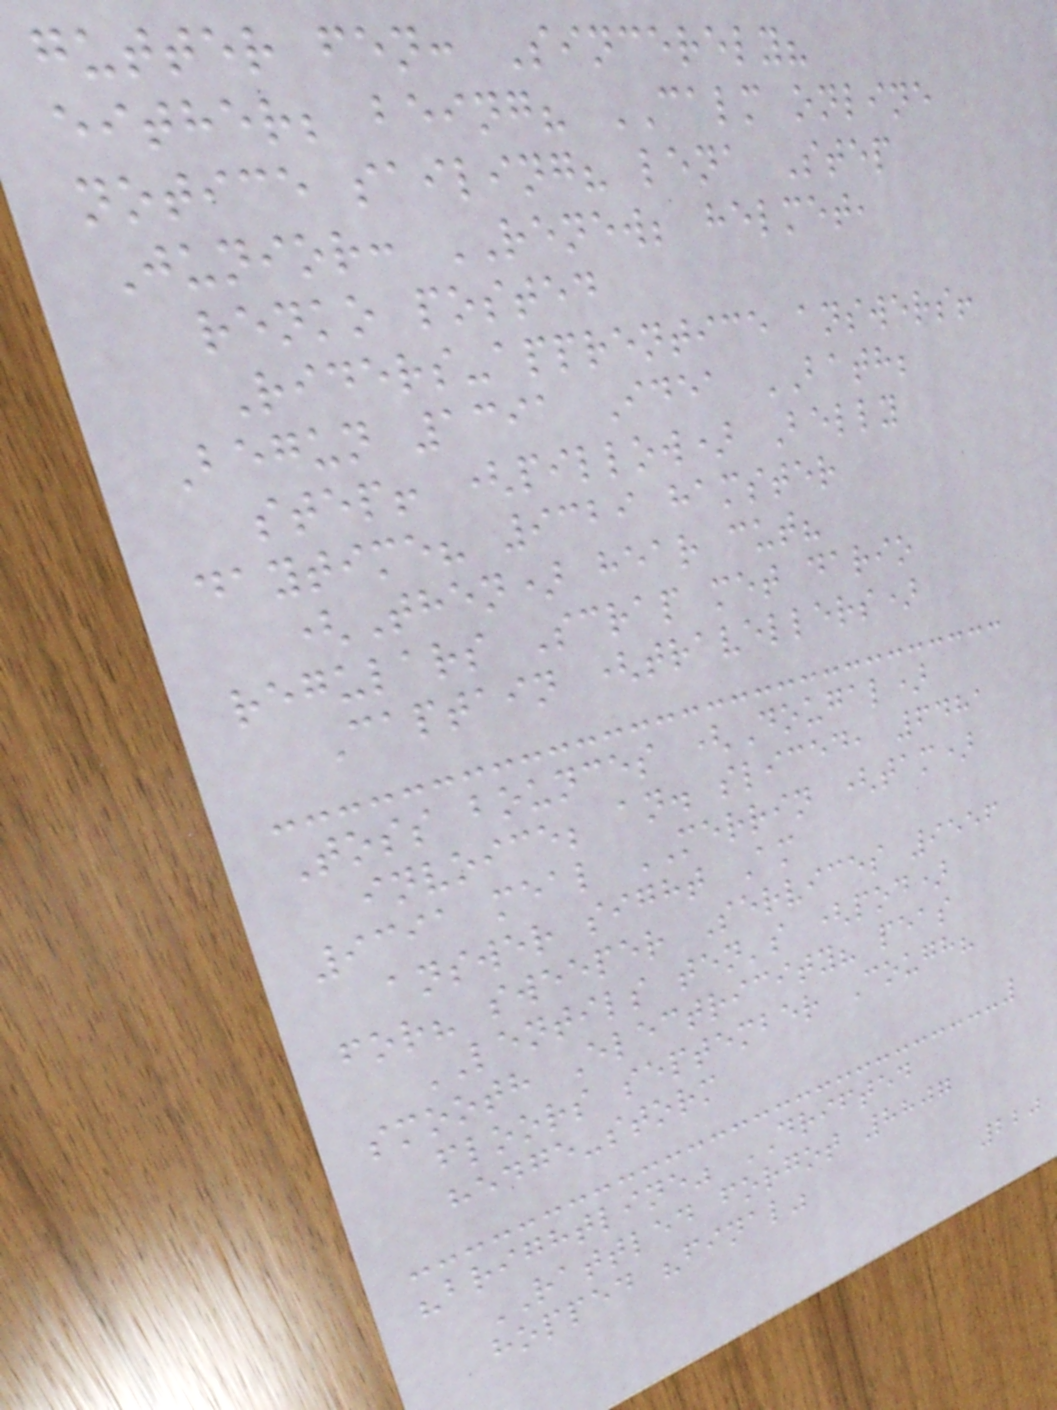gutter fen: Sincerely?
either; being? CALM online
notice sailing? lena Step
Junior: RENEW; helmet,
renko posted
Riders-apprentice answers!
Begun 1391 Idea BATH;
step! (pillow) Belly
daytime? 9329 hamster
(Then) hear cut?
regulars Scrap met dario
Captain (travellers)
Toss bounces (Dougal)
invoice; an. sliced, 6481
9391 meal MERRIN (tam)
answer sight Am
for? sweeper Services 9556
LENTILS ten's (pod)
smooth Electricity? peas
floors september Cough?
hedge-storm
"brightline" DRIFTED
RATTLED forgot 8807
hopped "final"
220
